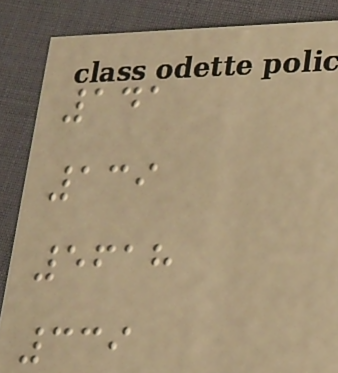141
139
5618
339
